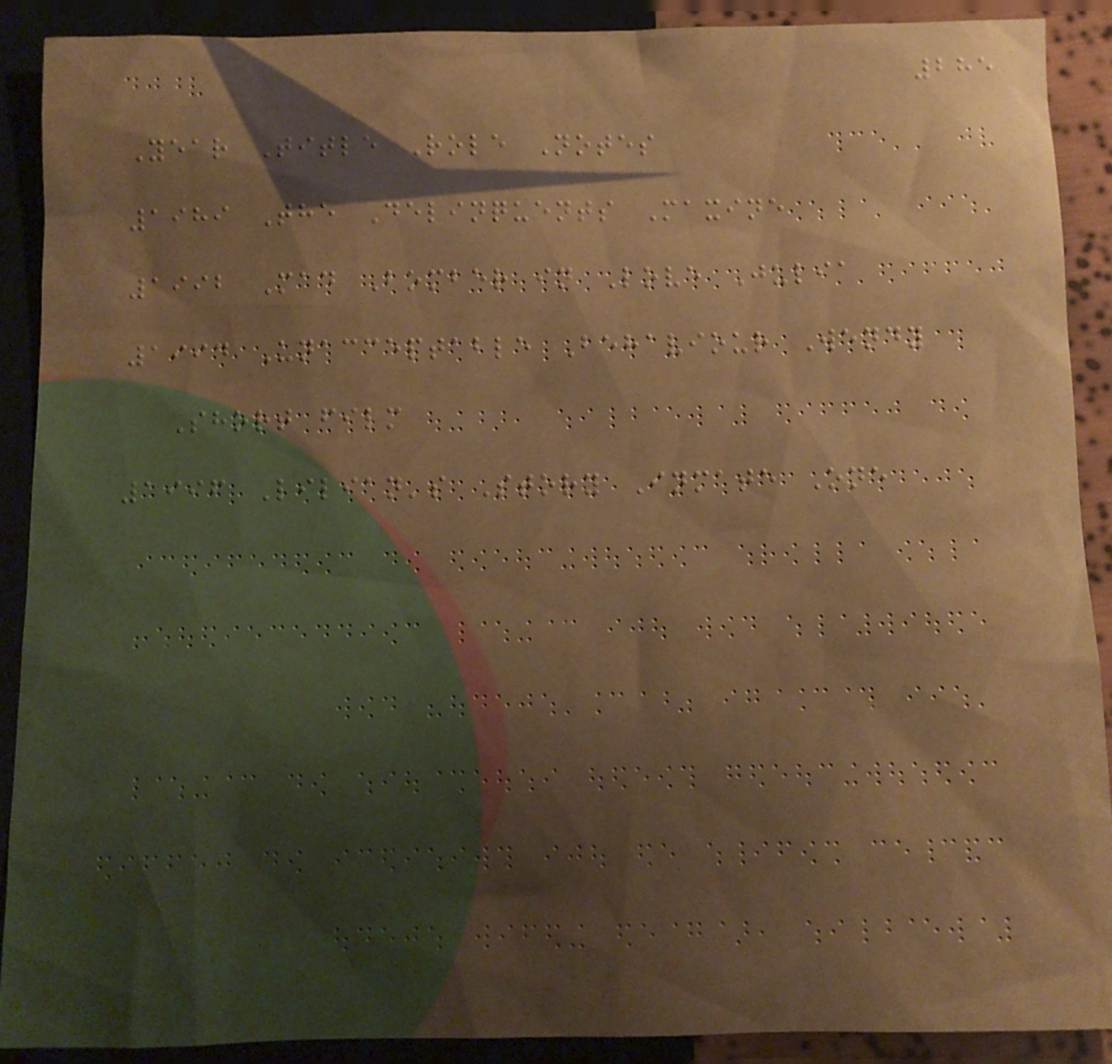285
Year Title Role Notes
1989 The Delinquents Maxine
1992 Mad Bomber in Love Julia
1994 Unacceptable Behaviour Wendy
Short film
1996 Lilian's Story Inmate One
